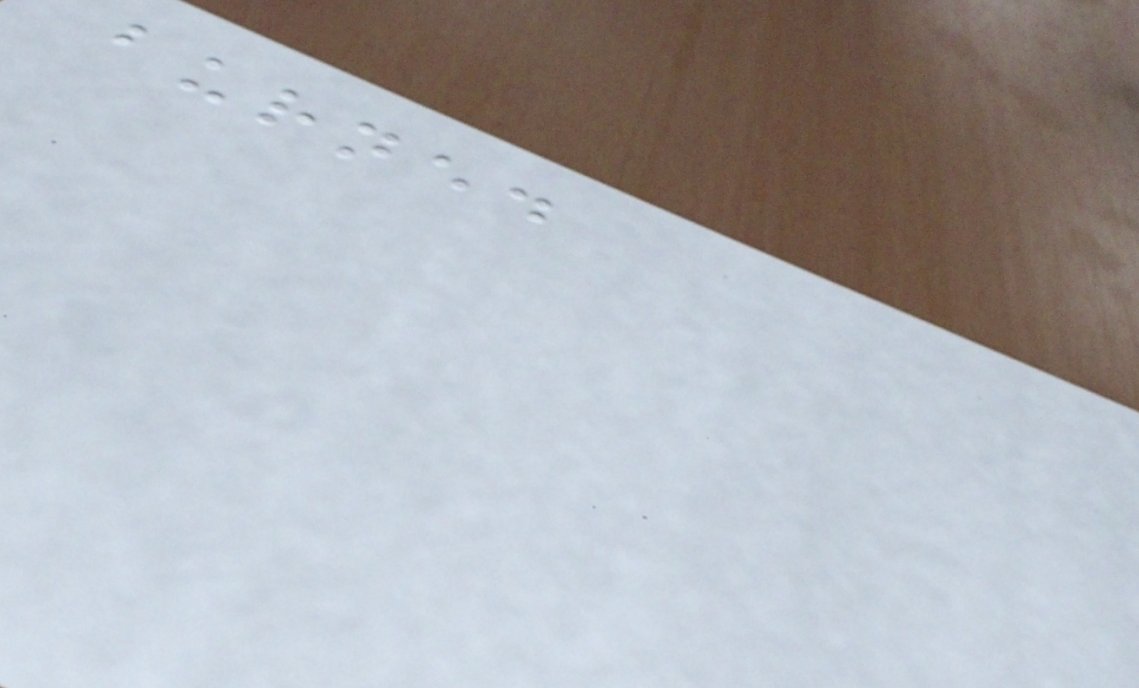burned
